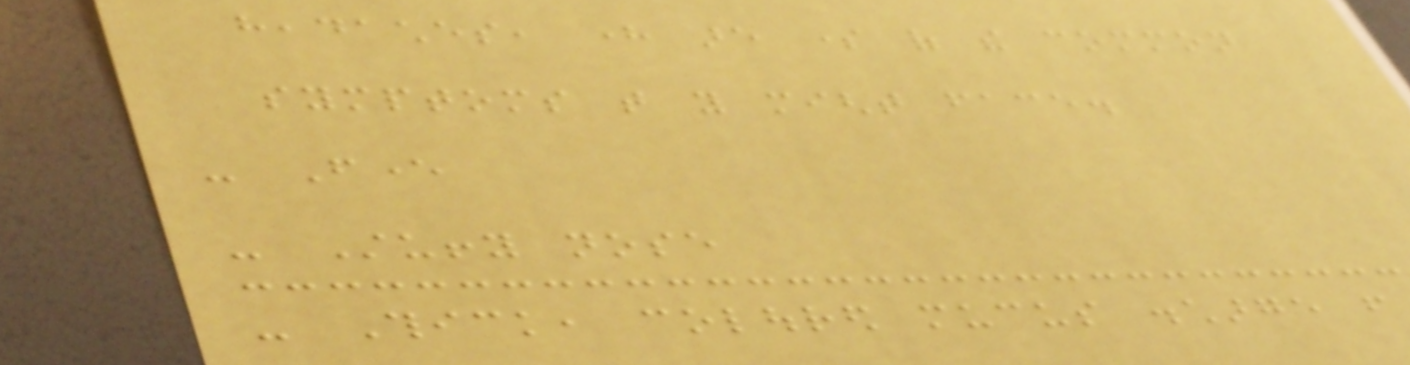headaches, here are some of the common
symptoms that you might face.
- Fever
- Stuffy nose
- Thick, coloured mucus discharge from
